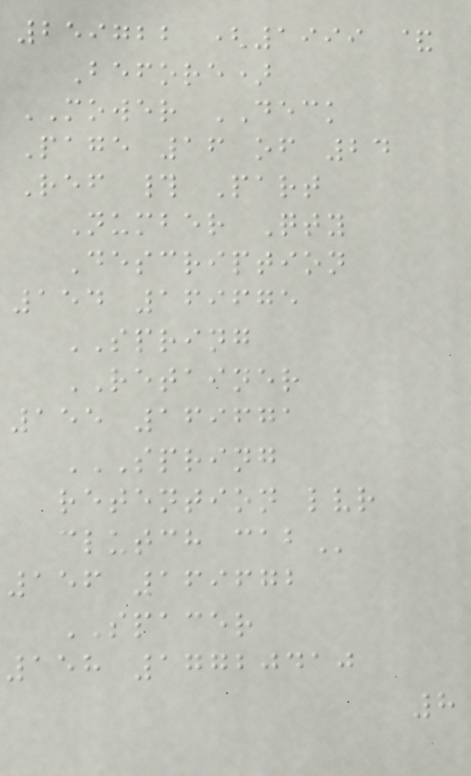259722 (1999 &
Before)
MOWER DECK
Page 16 of 24
Ref # Part
Number Qty
Description
154 169675
SPRING
RETAINER
155 169671
SPRING
RETENTION LVR
CLUTCH CAB
156 169672
SPACER
158 17720410
8
